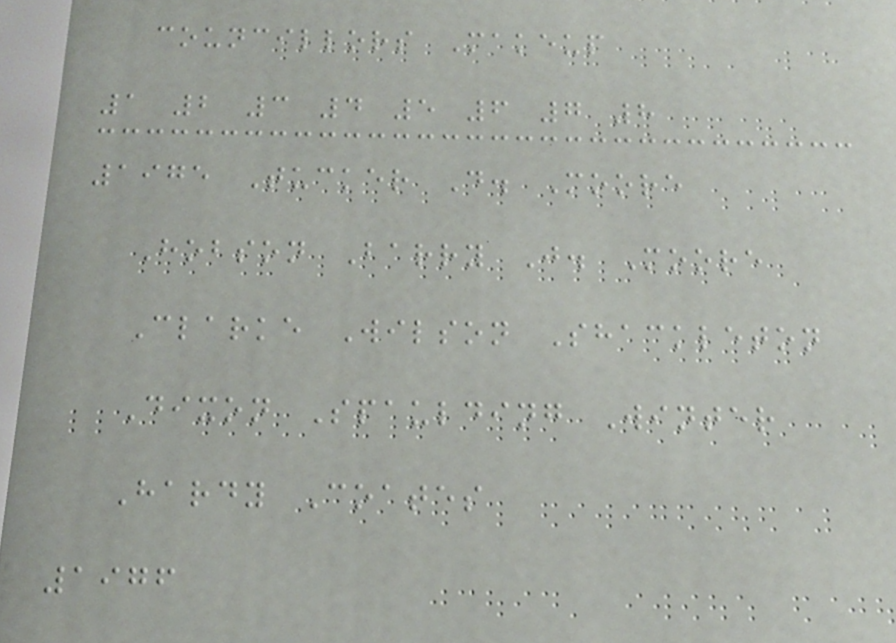councillors Makeup
1 2 3 4 5 6 7 8
1975 Tucker D. Moore
Hobson Barry J. Moore
Clarke Wilson Shackleton
Dixon Spaulding Winter
Hardy Coates
1976
